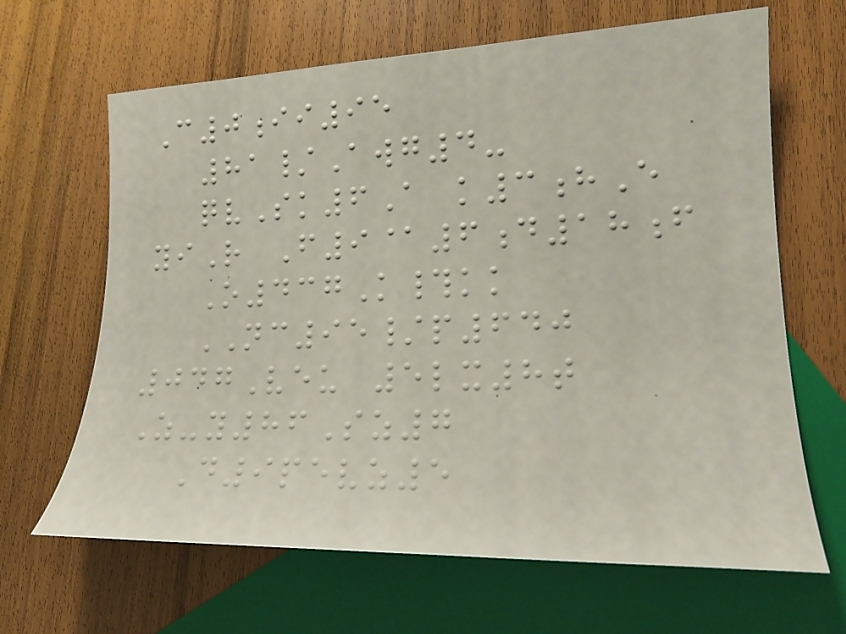C0ii95
81/Awg4-
qvSk6A k3hE
yiR F9@6d18f
O437K#kk
NC95/p640
047Veu 5lx8t
Z-y86Sz7
D9pevz5
